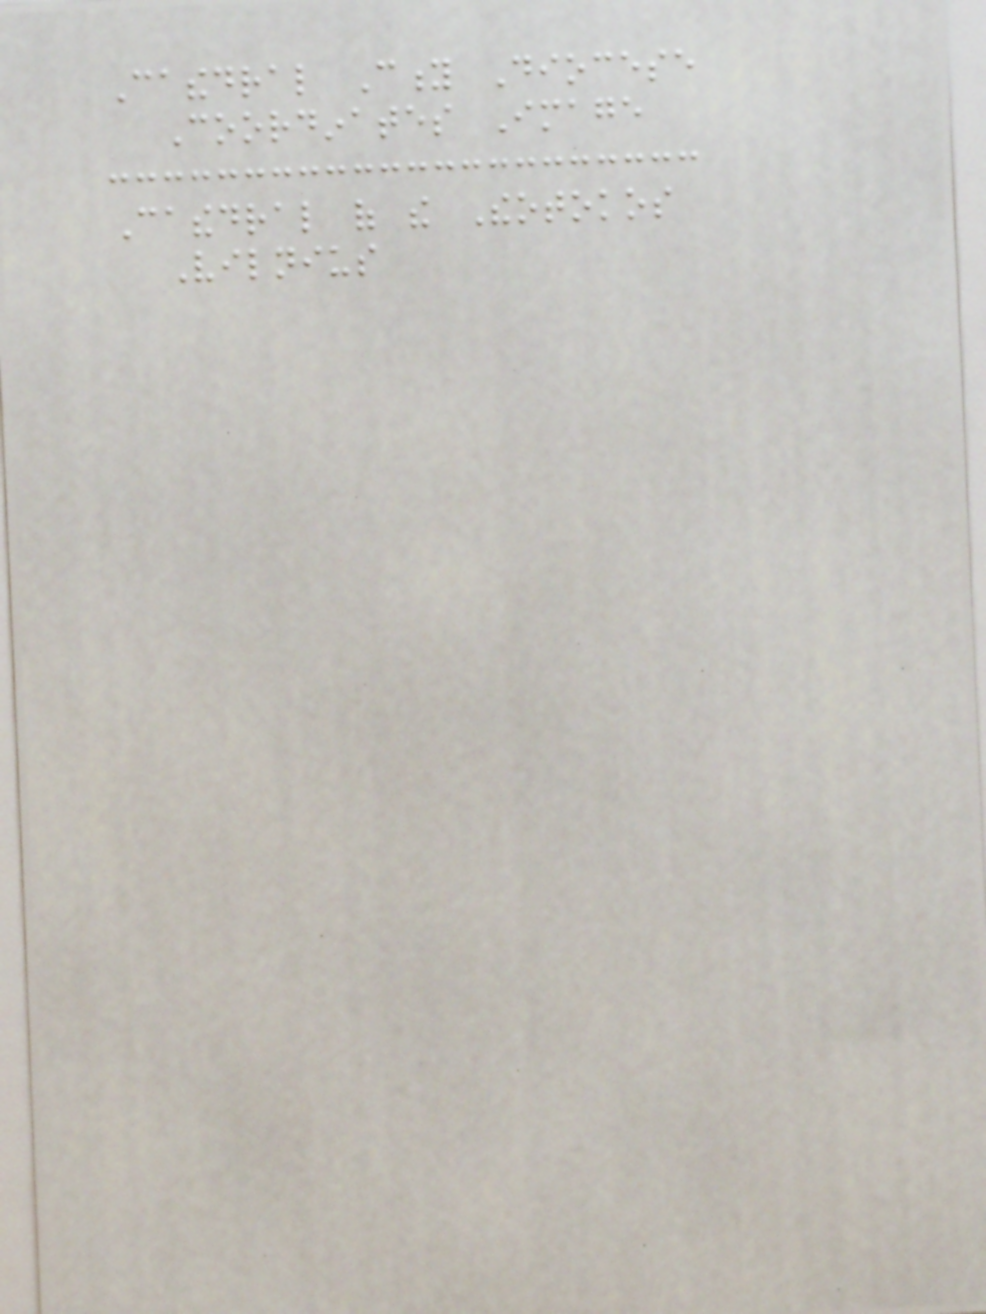Cathedral City Diocese
Coordinates Image
Cathedral of the Theotokos
Vilnius
